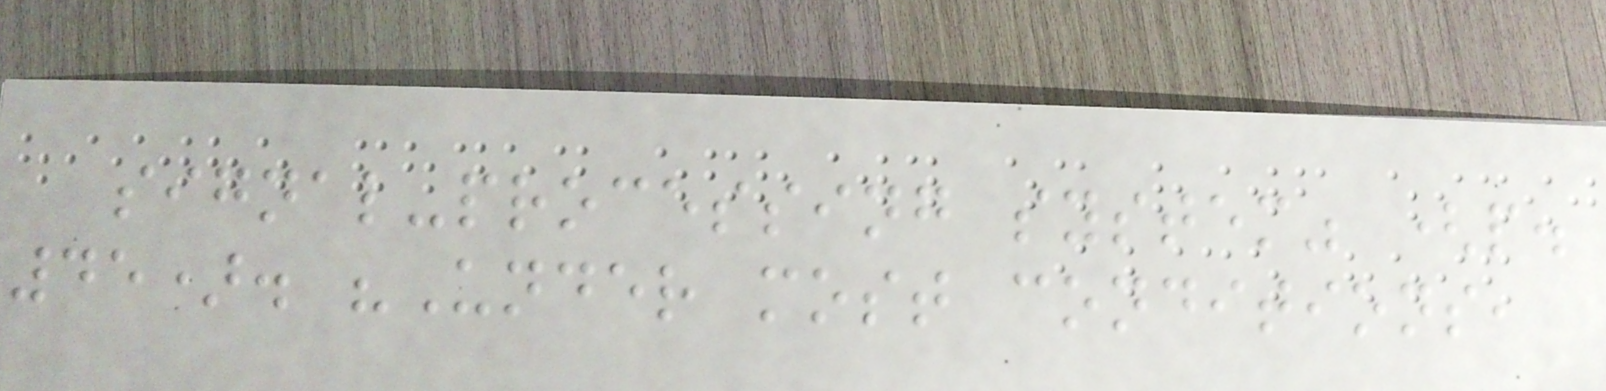signal-processing system" (p.
45). "Under most conditions,
